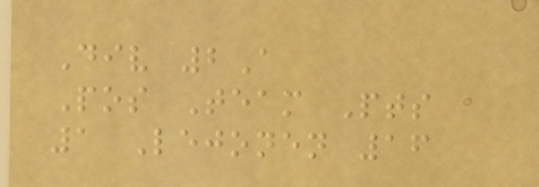Div 2A
Pos Team Pts
1 Lejonen 16
